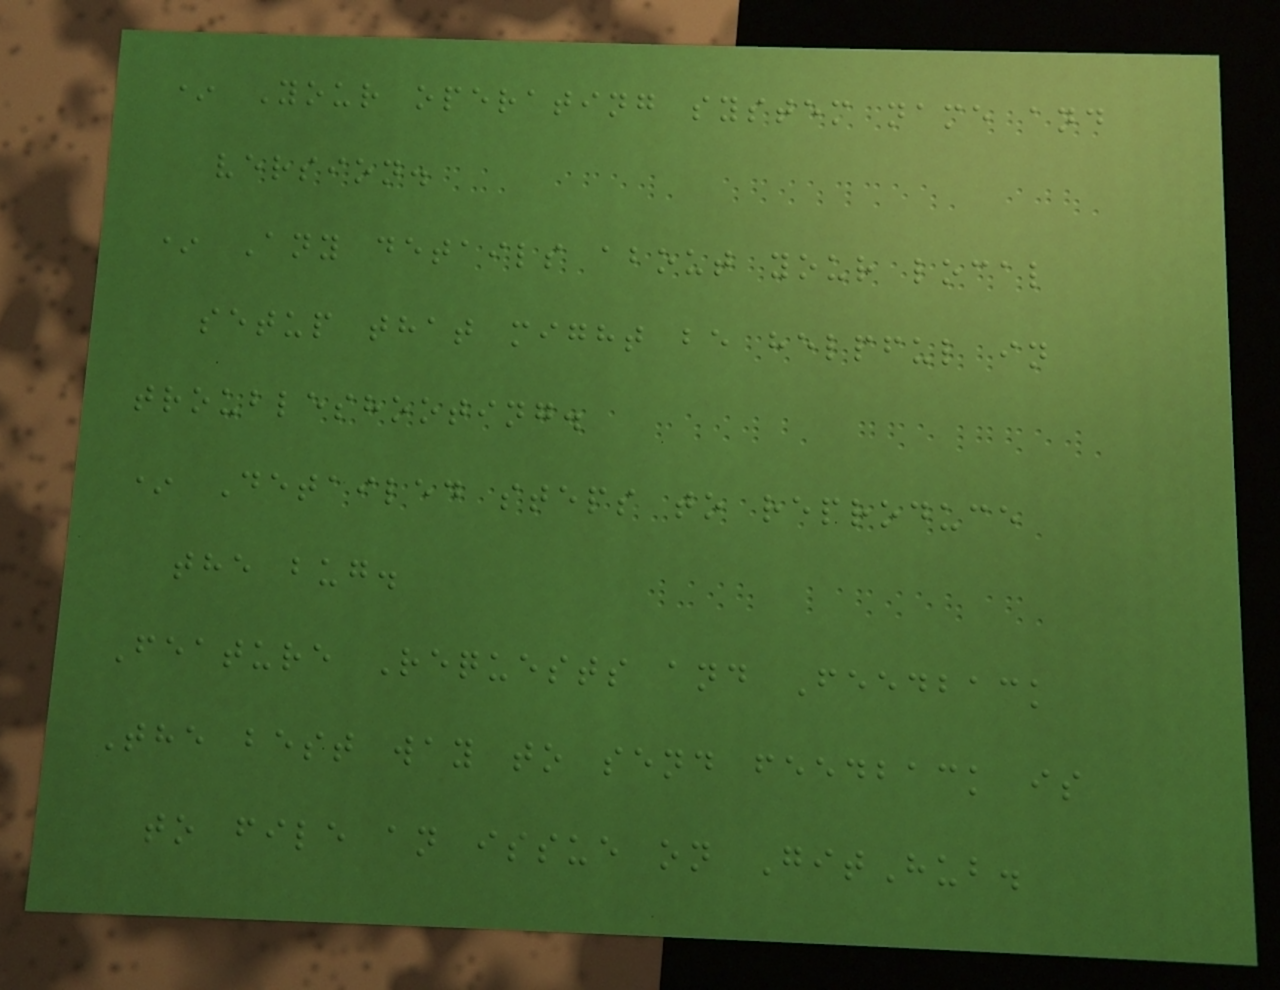* Your operating system name and
version.
* Any details about your local
setup that might be helpful in
troubleshooting.
* Detailed steps to reproduce
the bug.
Feature Requests and Feedback
The best way to send feedback is
to file an issue on GitHub.
